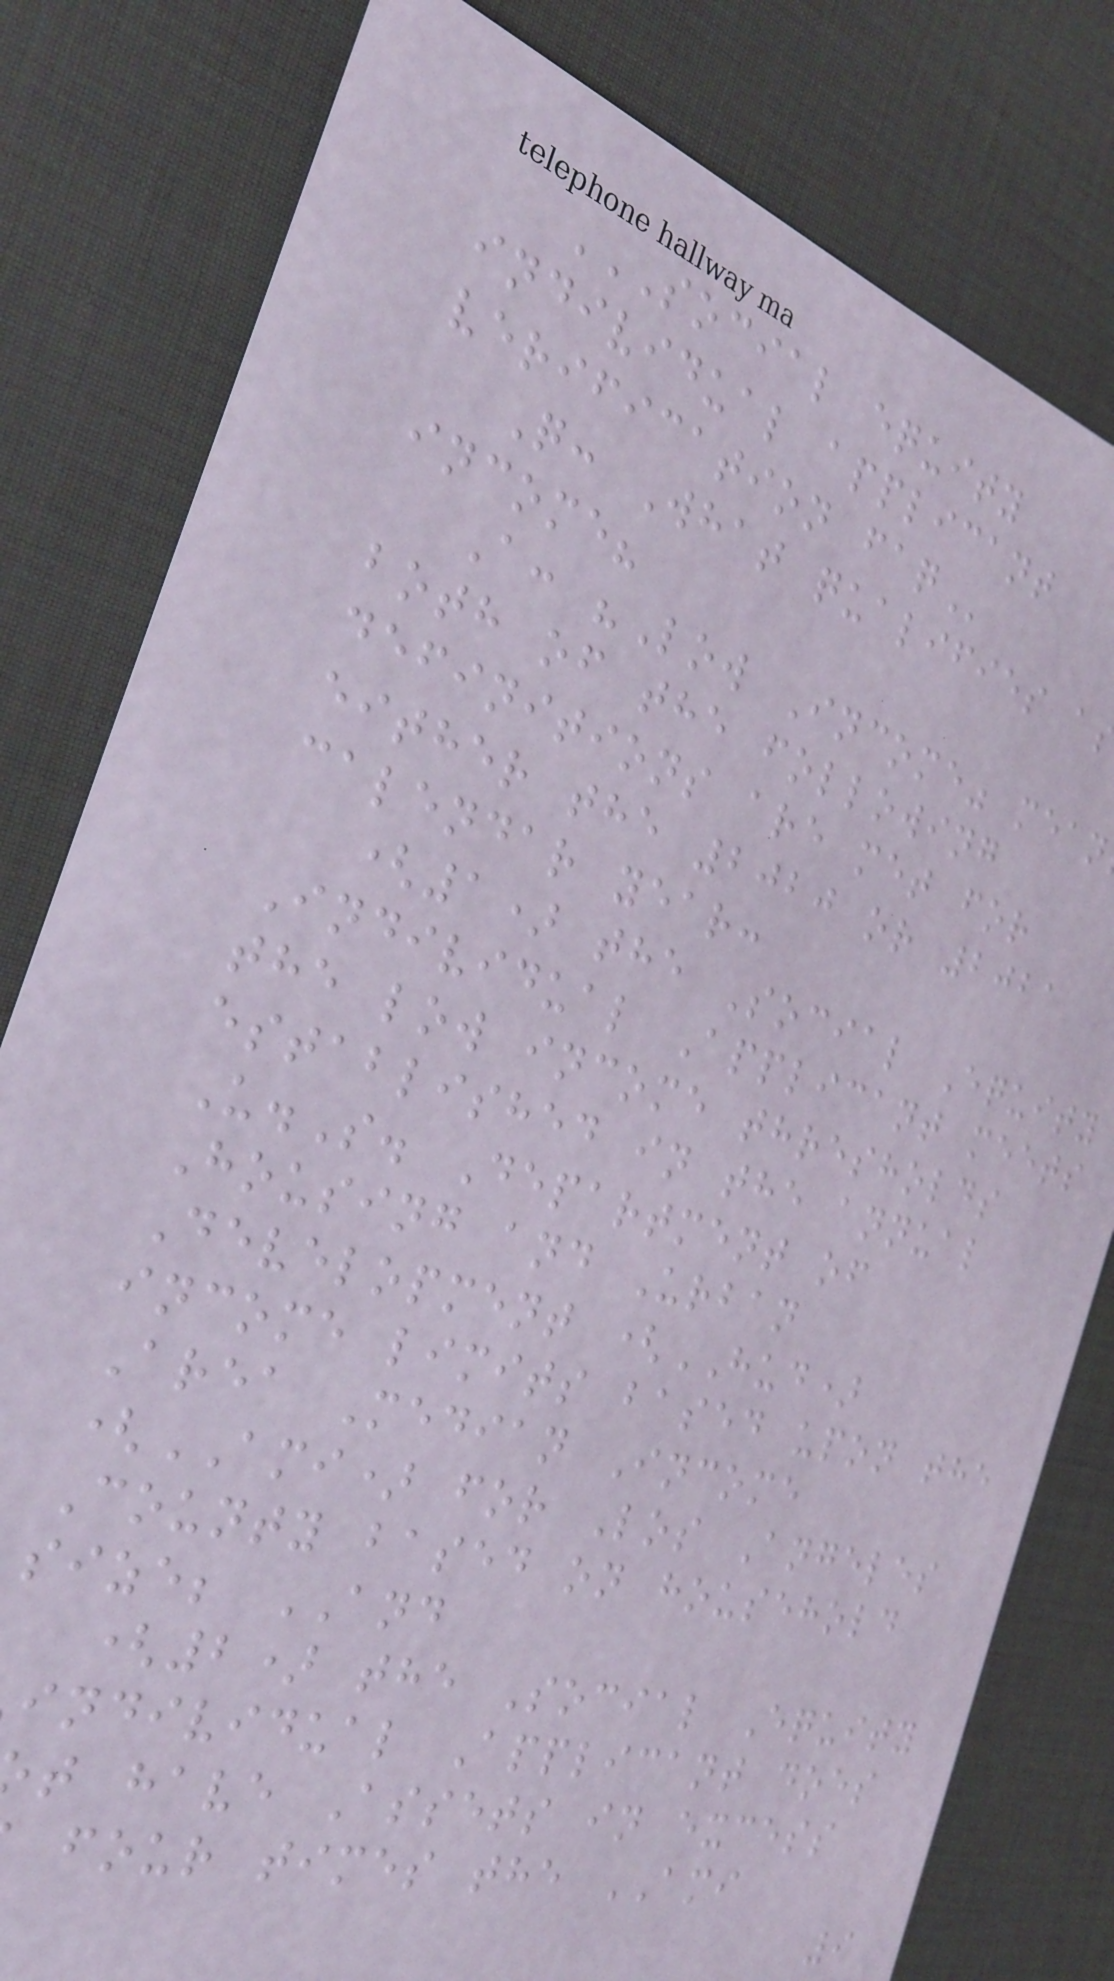SOCIAL EQUITY
individual applicant
verification
Q: What qualifies a
income?
A: "Low Income" mean
both of the following
definitions are met for
either the 2020 or 2021
calendar year:
(1) the Social Equity
Individual Applicant meets
the low income thresholds
established in the annual
U.S. Department of
Housing and Urban
Development (HUD)
income limits based upon the
Area Median Income
(AMI) for Los Angeles
County based on household
size; AND
(2) the Social Equity
individual Applicant does
t have Assets in excess
four times the AMI
9
